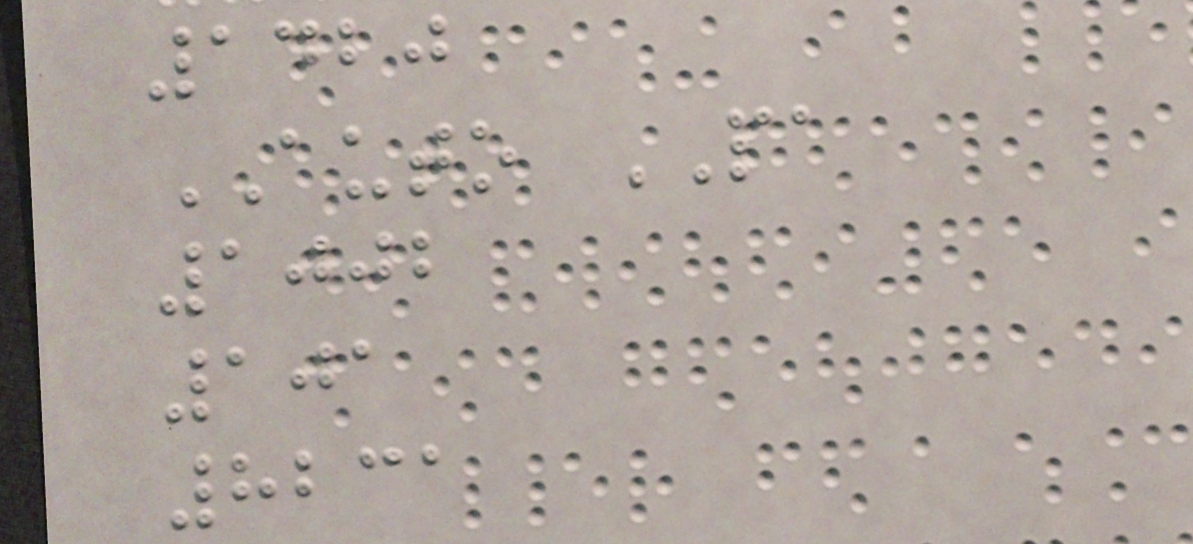1420
AUTO PA
1002
101
8231
